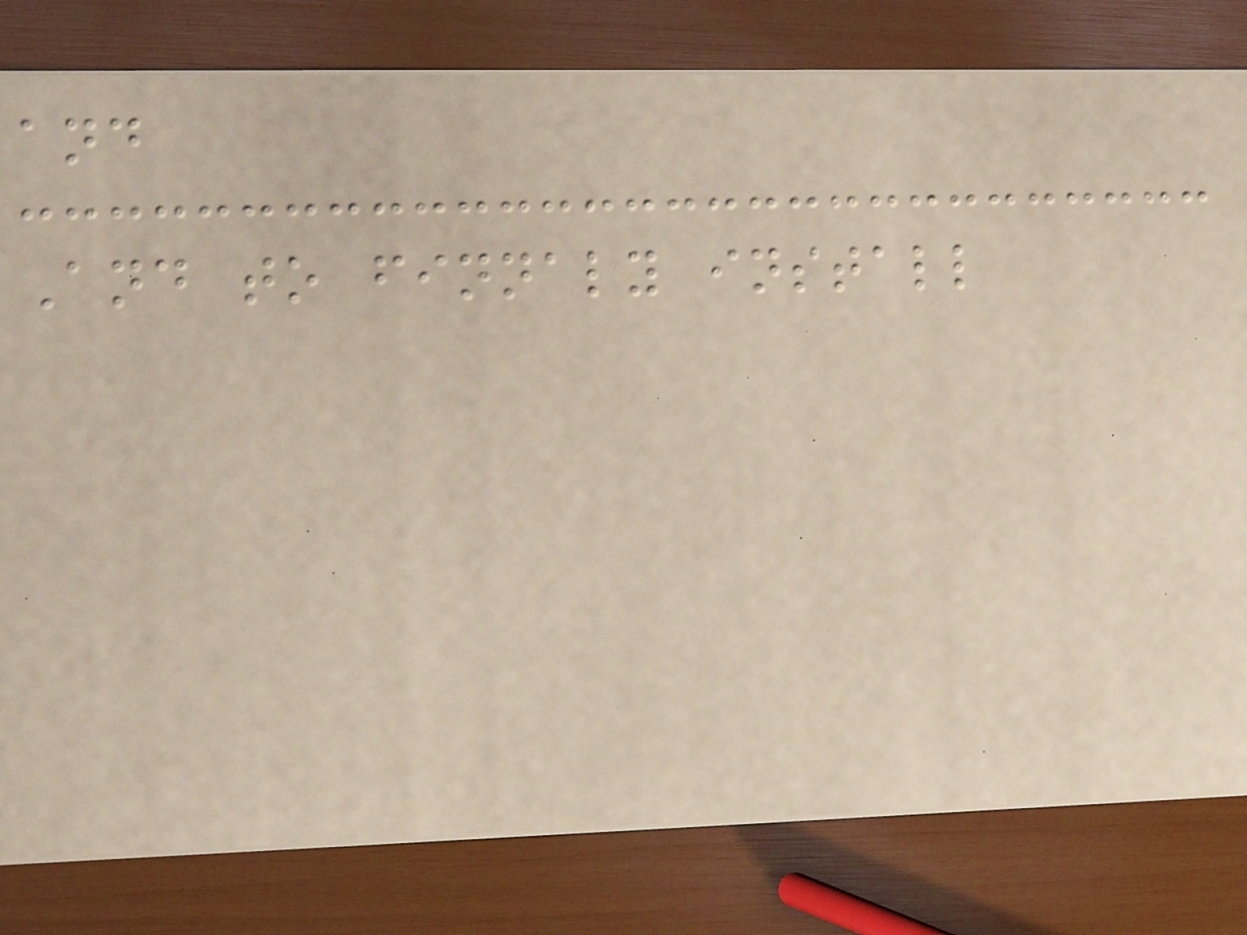and
And to finnaly install
